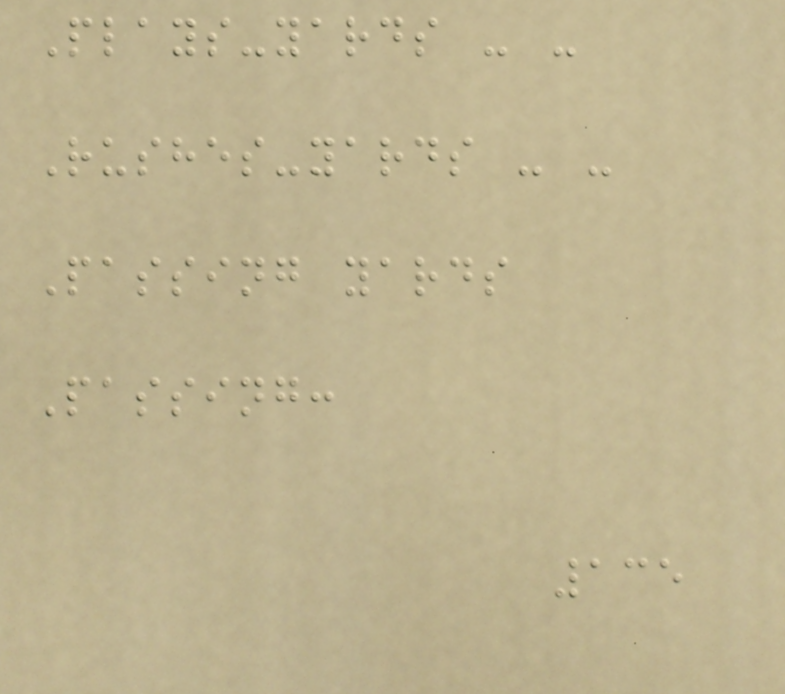Plays-yards - -
Rushes-yards - -
Passing yards
Passing:
135
